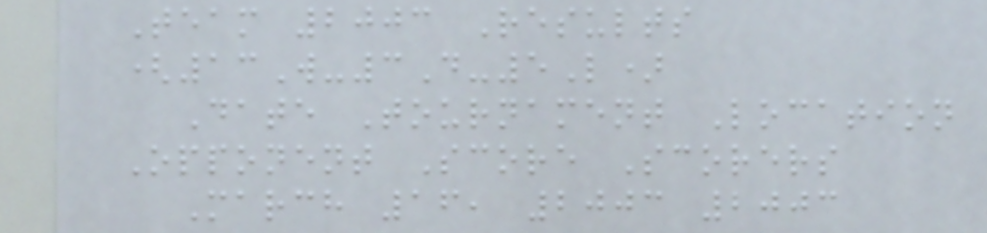Team 2003 Results
(13W-3D-5L)
Date Tournament Location
Opponent Score Scorers
March 16, 2003 2003
